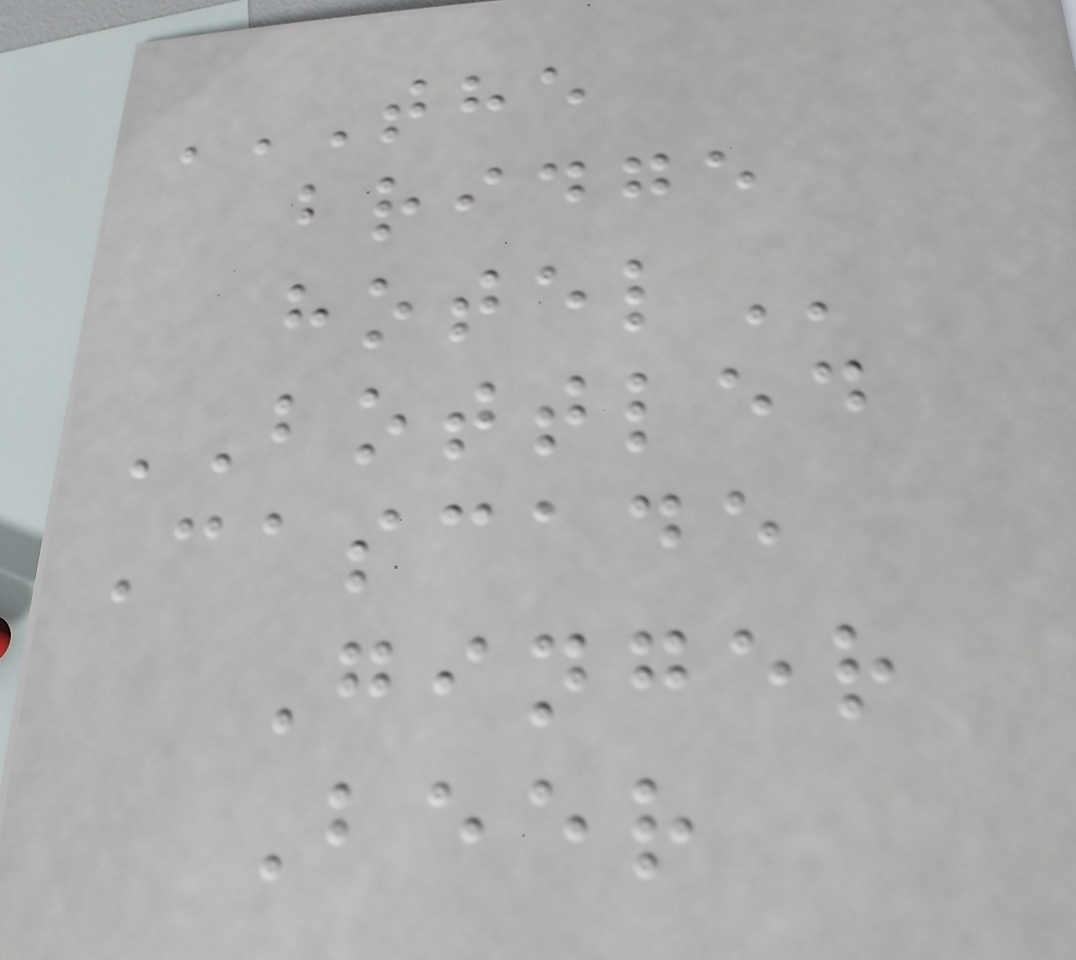THE
BRIDGE
HOTEL
BOTTLED
Cascade
Ginger
Beer
